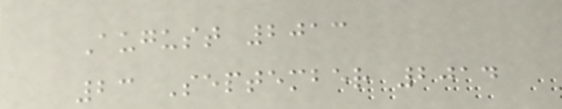August 2013
23 September 2014
